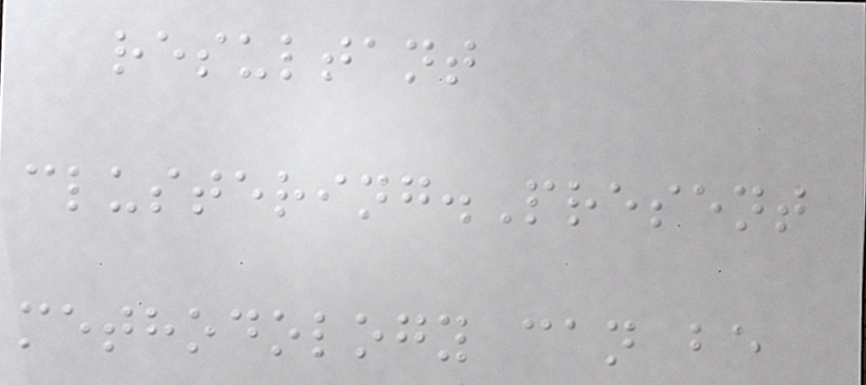resultant
clustering.Present
methodology can be
